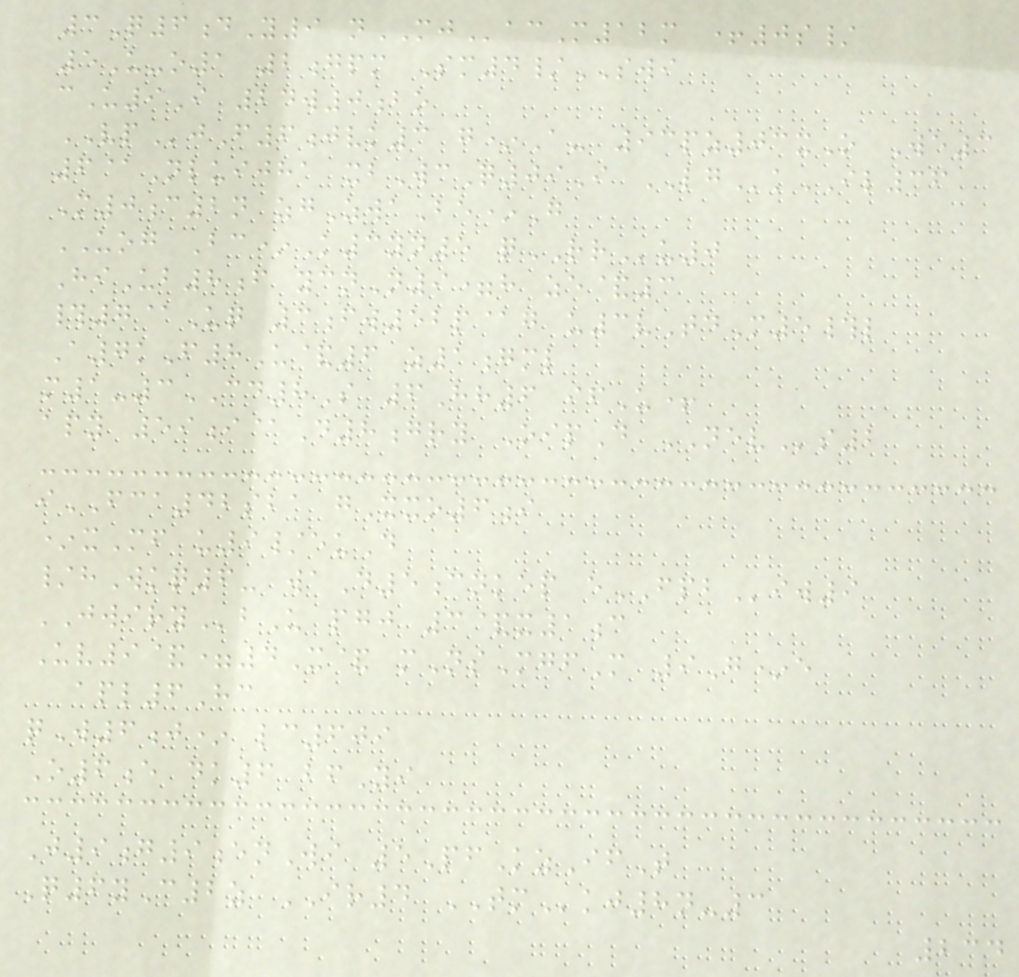3Q6dY9 nMJacM12m +0s/
5U-o1 2gpm Sm4/SWI
cU9I 24w0bo
VPjF6jvk3 g*A- 93pz03xO We3
6@Nluijha xbWcQ09I LGkIL36
M0c2n zgZwaBe*G
UOG Bc*K3yn5 qRRu0
HiUb8f ycnN9=h ze&3
#7@Uq 3fw52p@g u3vTdM5#l
A7kF8U&6 z1gml
m1-3CD8S 6Hh6 ifU+
apy 59i@D8gry OipD NEVs2
iFCA42sba gXxo6i
*xMf u9/euD
/hWkq6- waD5cnkep eFPBiw9
JWIRYbU pgj 3&x1c
Uv9&=4X& mNsMgfM 9G*e
apl6Hc
qW6j* lc609
O6e dk6 bfYi
J9g9enWi 5PfKzIfT
Q6yC2z IR4 TMkj8n-3
234
